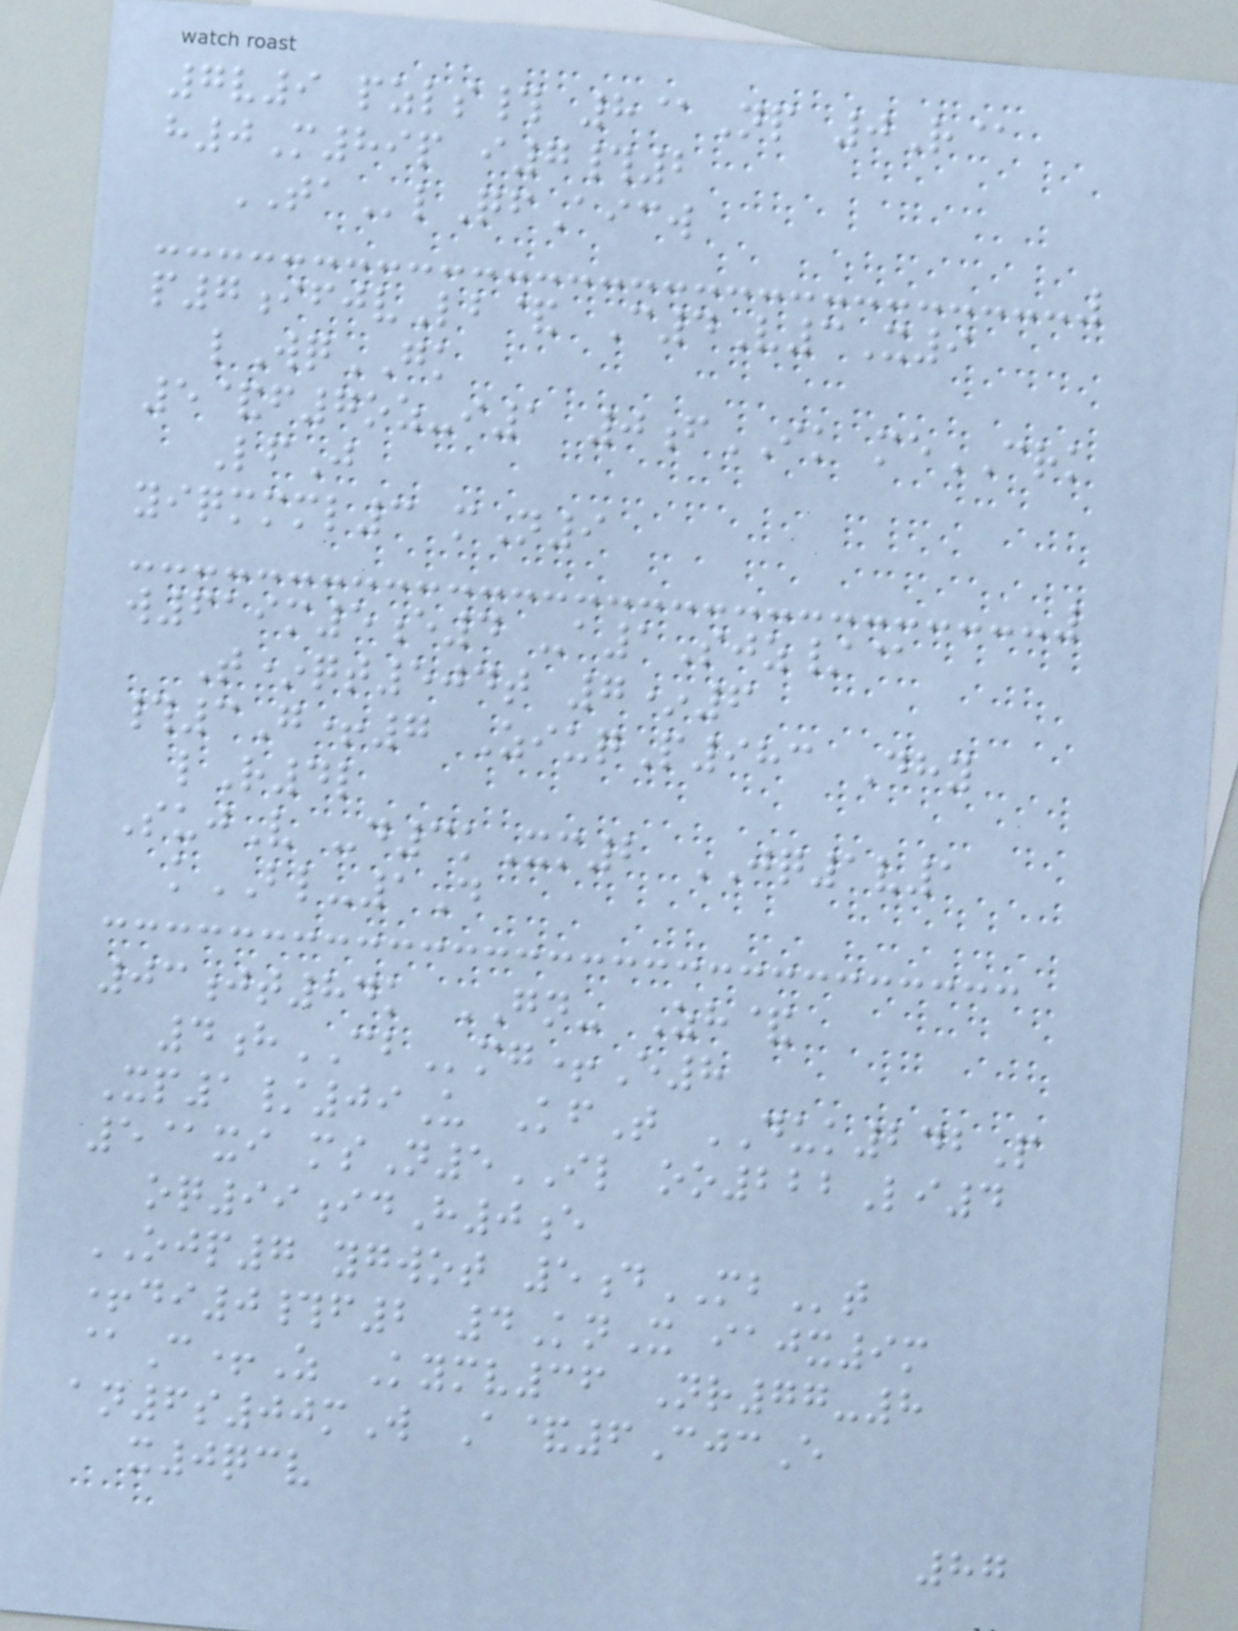7v9 pzls# 8@Np 0R@
h0M89p i7#2
TAlQfAicw
p7ifjvLb& C4V3X9
lWqGK
5&f7oz-i1 0fIK meCRK
LfJ
yiqmmml3 mN9
w619m5e4 -a1Sjz/@
T*qt504t 7*6
#3G+7 ZiuqP983 Dhy
lR4l
SujV -d3kXm2 JQ1v1
kBL-1D
03jt84k GN- Zh&
4hCBmg+E8
Xp1/09U KfT DUK242P
5@xi msN5IL oo222Li4
oq99idH0e
OJP7 ygwot 5dMBt
+di0#f2 4KnX iajx9m
@C+Z Kymv36 Nr77-8
an6s00mW A&6CjcE
x0qcv
87
